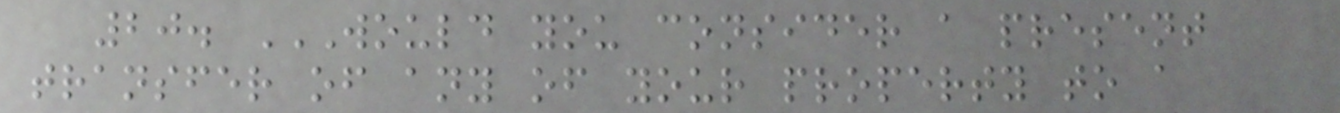20. WOULD YOU CONSIDER A PRESENT
TRANSFER OF ANY OF YOUR PROPERTY TO A
